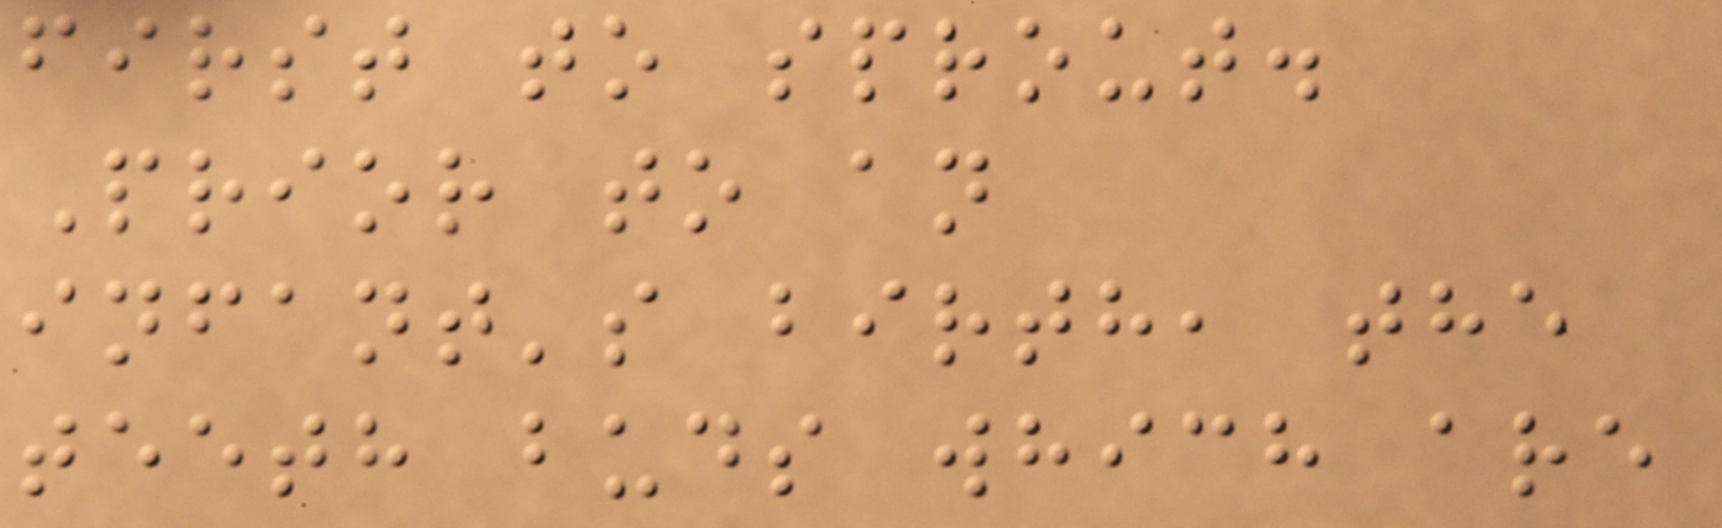first to sprout.
Prior to an
infant's birth, the
teeth buds which are
